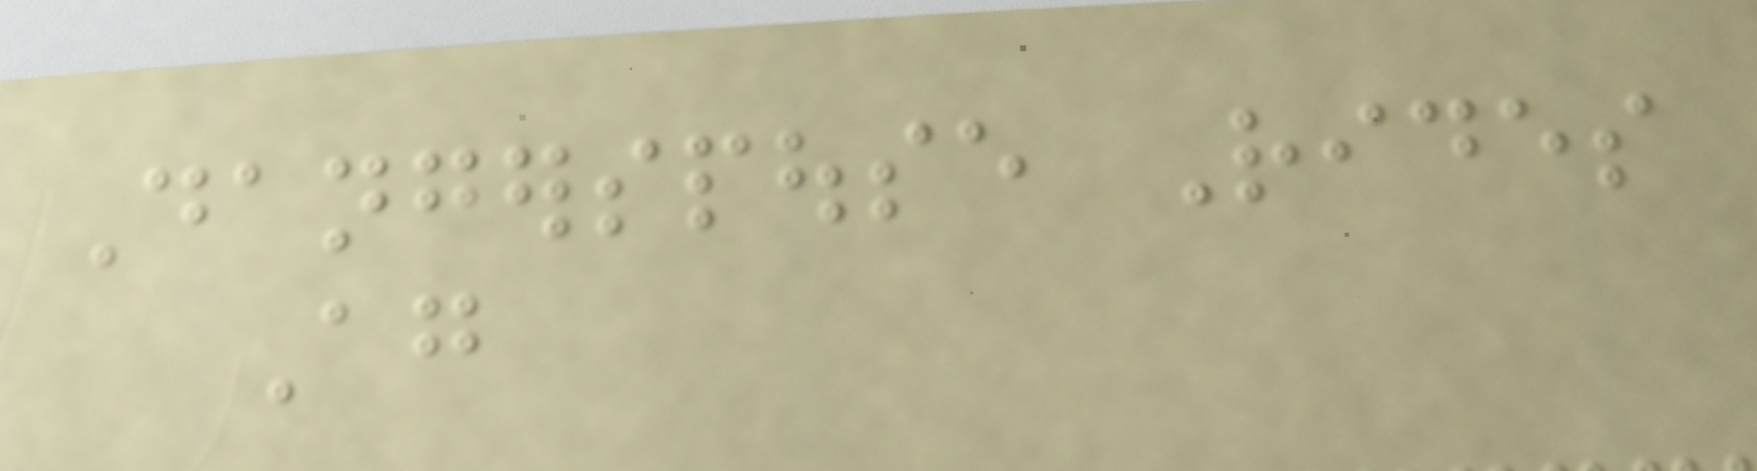Dangerspouse Rides
Again
